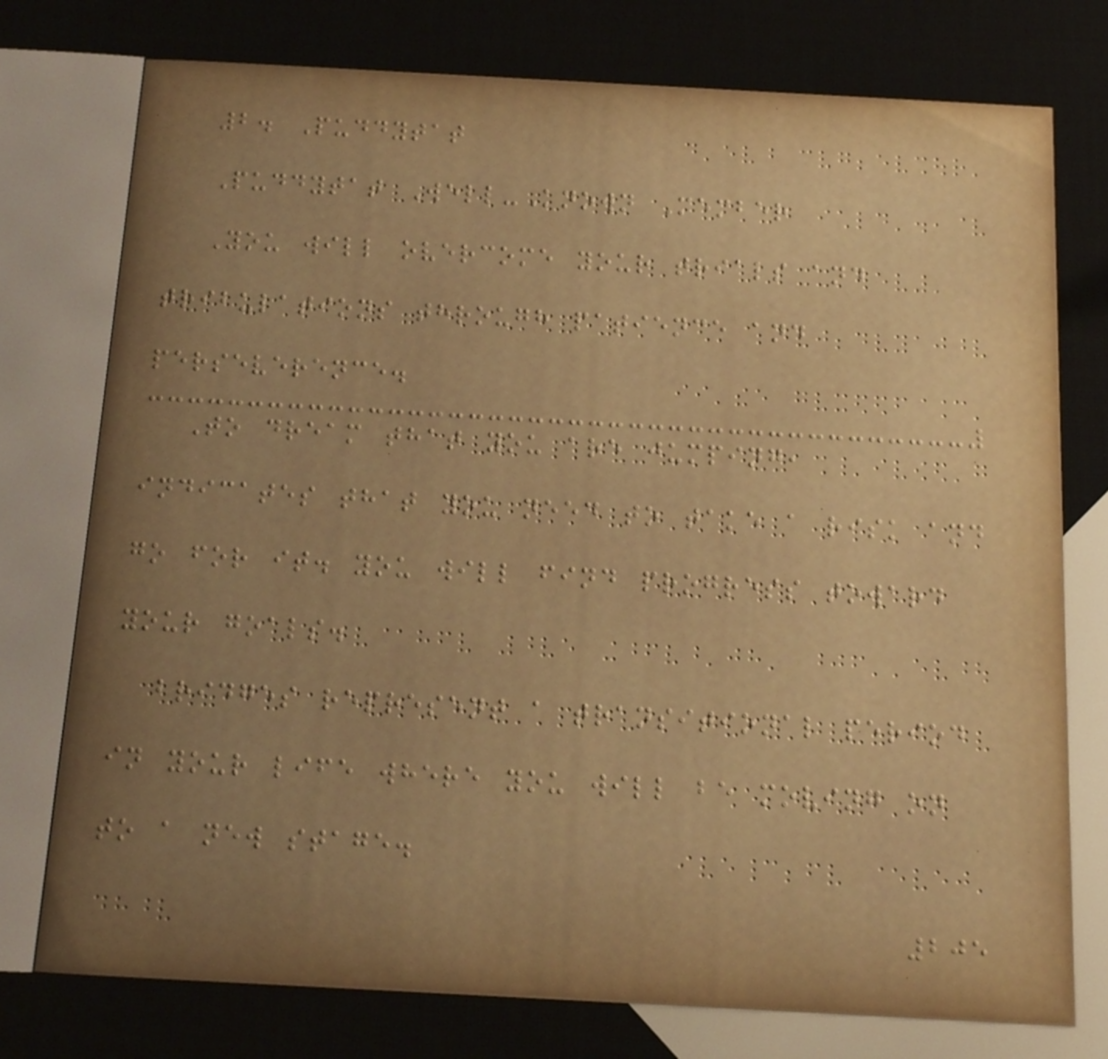2. Puddytat
Puddytat Well-Known Member
You will overcome your trials and
tribulations through patience and
perseverence.
To dream that you are jumping,
indicates that you need to take a risk and
go for it. you will find progress toward
your goals.
bridges represent a transitional period
in your life where you will be moving on
to a new stage.
205
